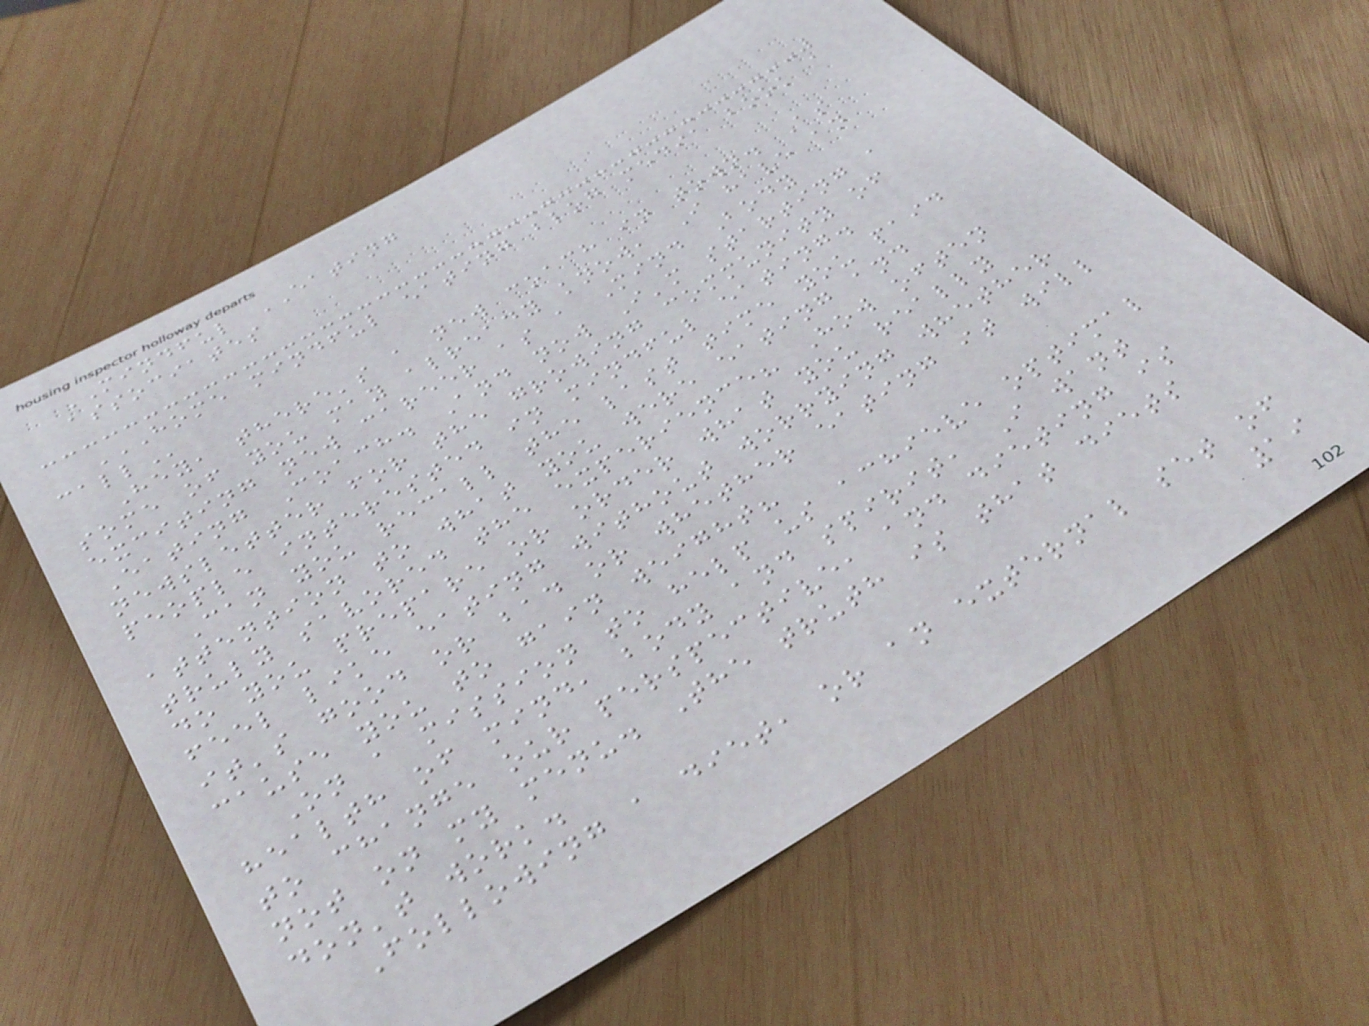MINDFUL EATING
associates
HOME MINDFUL EATING BLOG MEDIA BOOK A
CALL
Hey, there's a new coach in town. As
some of you may already know, I have an
exciting new career as a Mind Body
Eating Coach. And now I'm starting a
newsletter for the growing community of
people interested in mindful eating.
Can you recall the last time you paid
attention to what you were eating and
truly savored the experience? How often
do you prepare or order what you really
feel like eating without worrying whether
it's good or bad or whether eating it will
cause you to gain weight?
On a mission to help us achieve optimal
health of mind, body and spirit, I want
to change our perspective, and dieting is
not on my menu. The truth is that diets
don't work.
Following a diet, or an external set of
19
